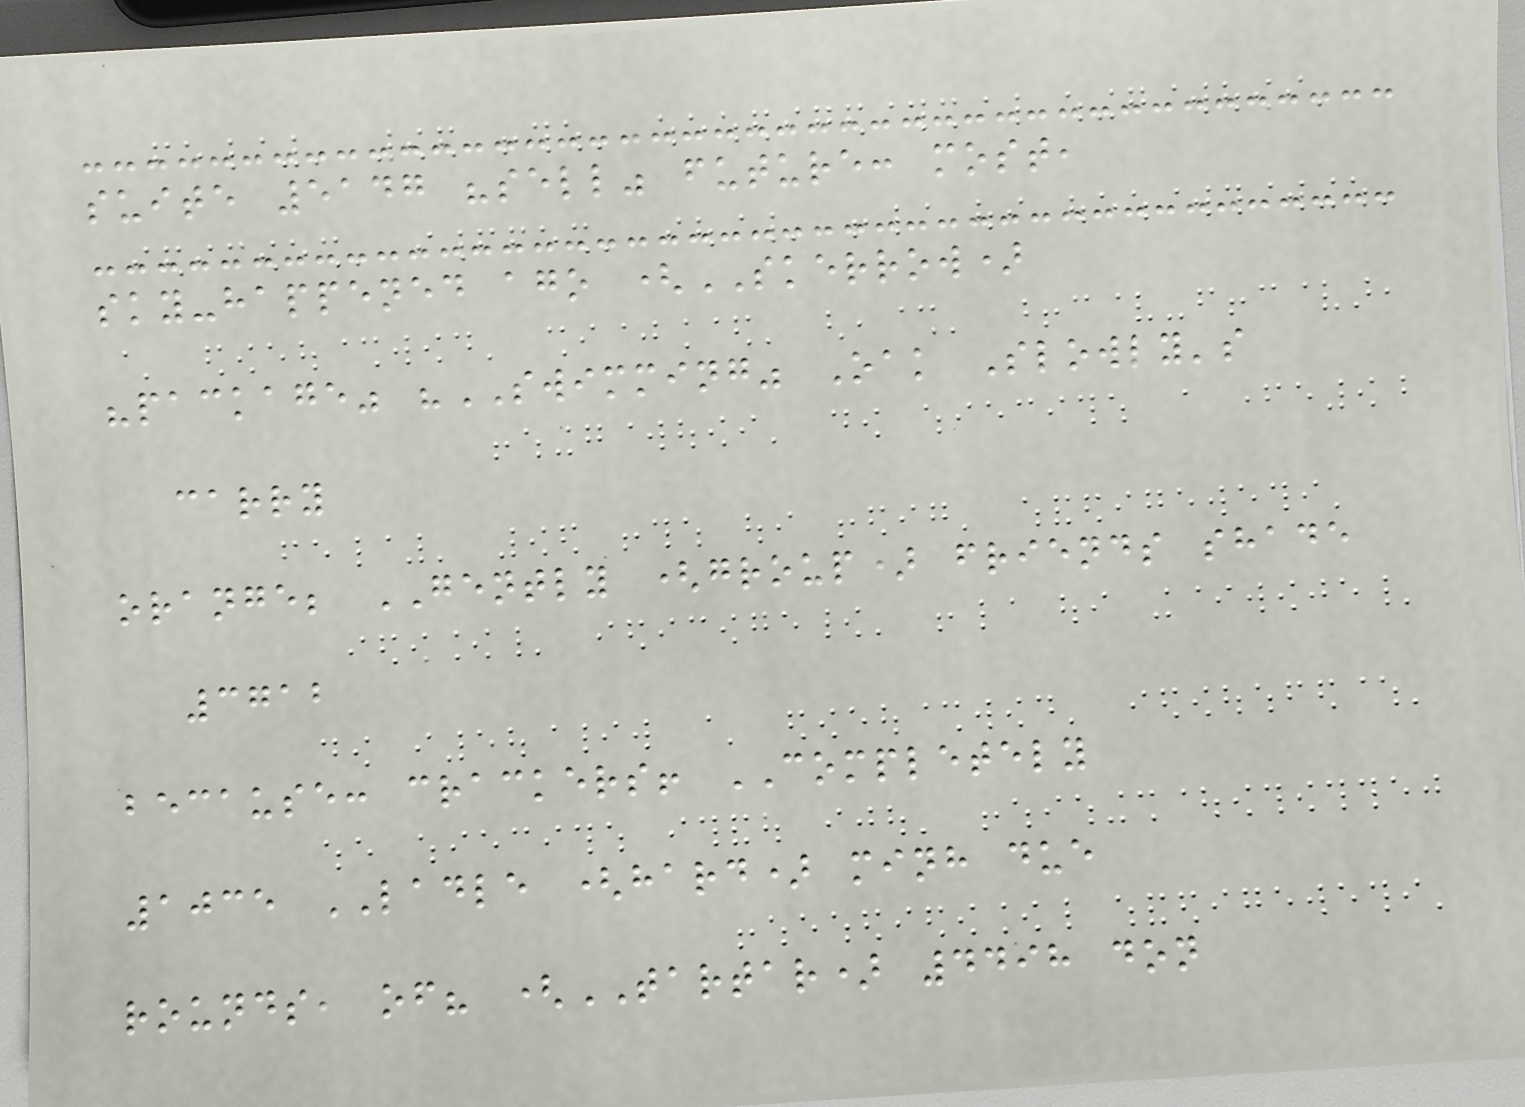suite 5147 "sell" future: most,
sky-happened ago (SKERROW)
"package" "SWIMMING" Oak Slowly's
carry
orange; GENTLY (group) friends shade
3712
because: crackers! COMPLETELY
1035 LADLE (hard) minh due
rounds, of? (TARTAR) 4498 don
